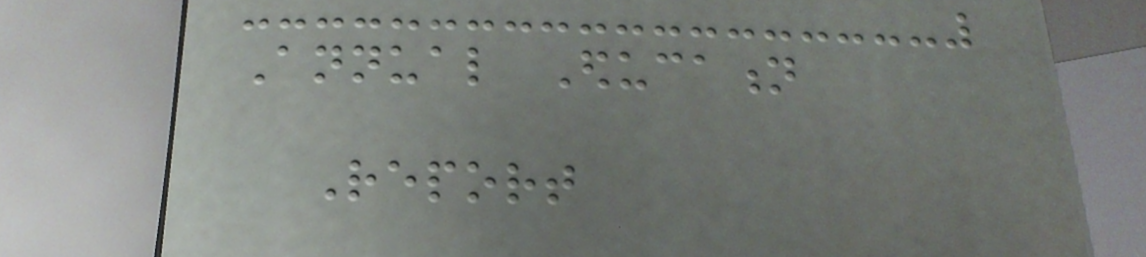Annual Education
Report
